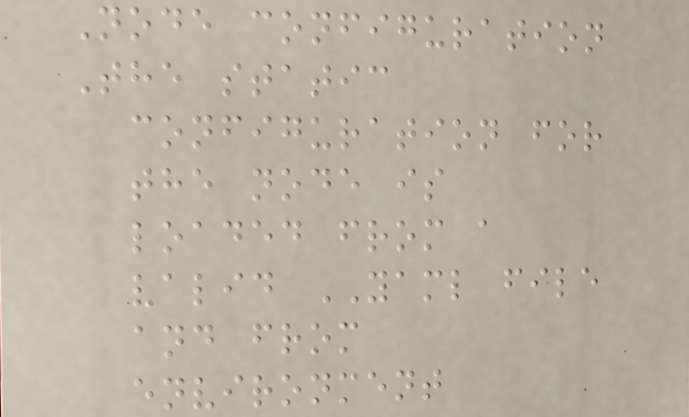Node configuration
The static
configuration for
the node is
loaded from a
valid YAML file
and from
environment
